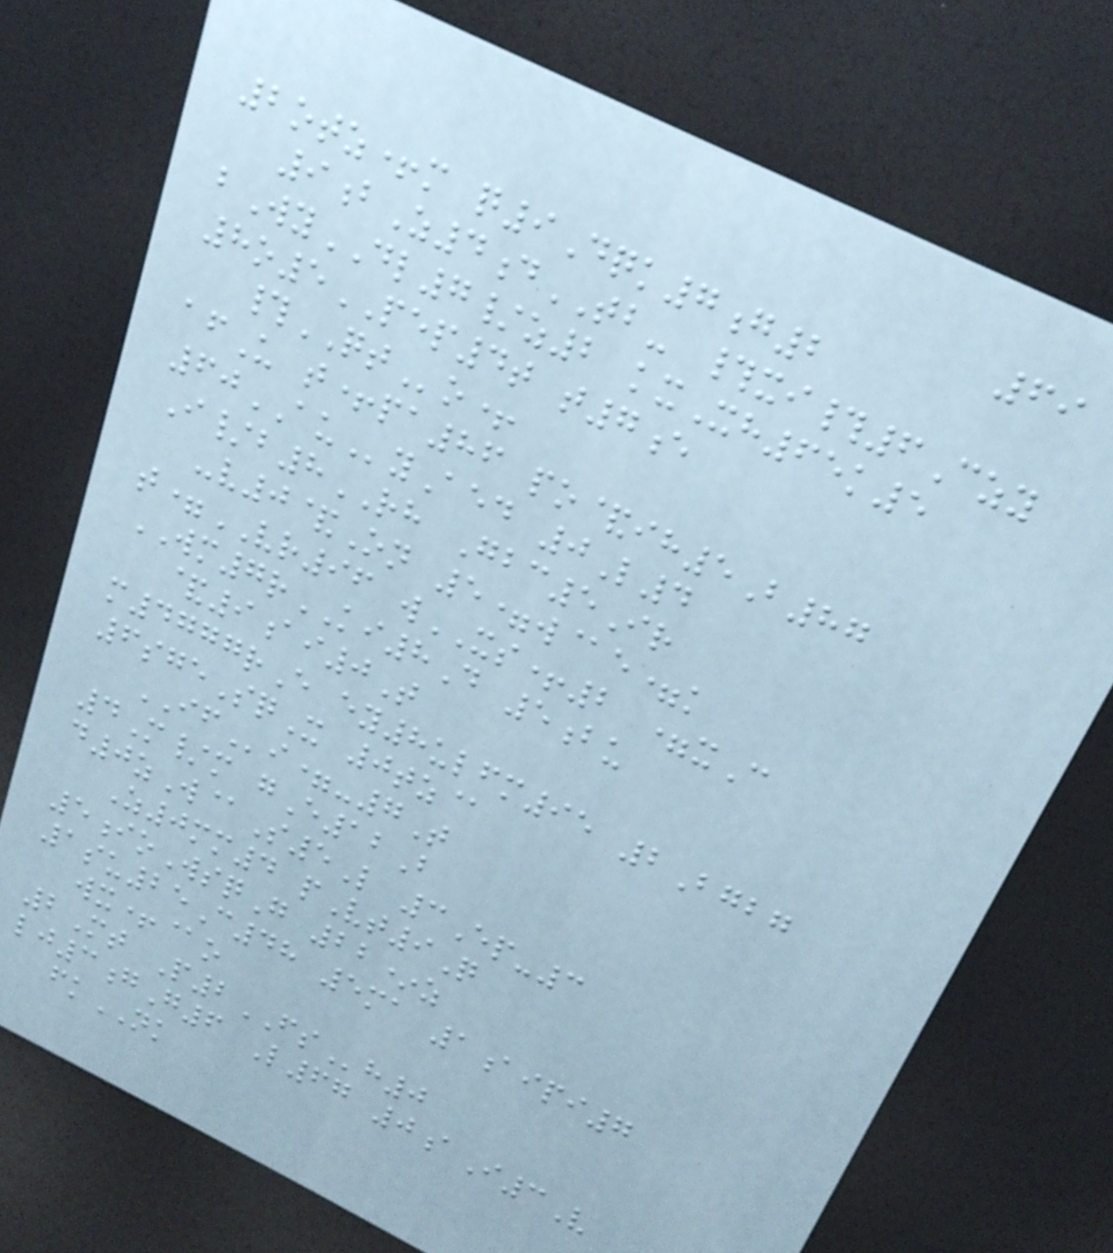69
2otz+m q9Dqk7g2
9bZ4dTB- #xi#6Czy
bWyDL7/z2 kxXh65k5
8o5PEP4t t7e
#QTo+
afU t+pa86 po&ih5B87
60AUyAed 0L4
I/b8RH Gbc5Ir
-v0&On 5=w@e=k
t=VR96 wXS+2 =xC
WM7rKI8D 5bu
&9ai0T
m4777rE ey8ulfm95 2Bgbg
6sgeSqX 0tz@
IFi=-7T
4M/m gE12B
d0zW@S5L 3Ep-3
Z0mm4 pVt9Q
5ioWsqG 22*z
1su25C48 5ma 1aipi7
wx+@o
2Mt P2FSh0
lj3gG6 L67 0aI3V
fkNK
